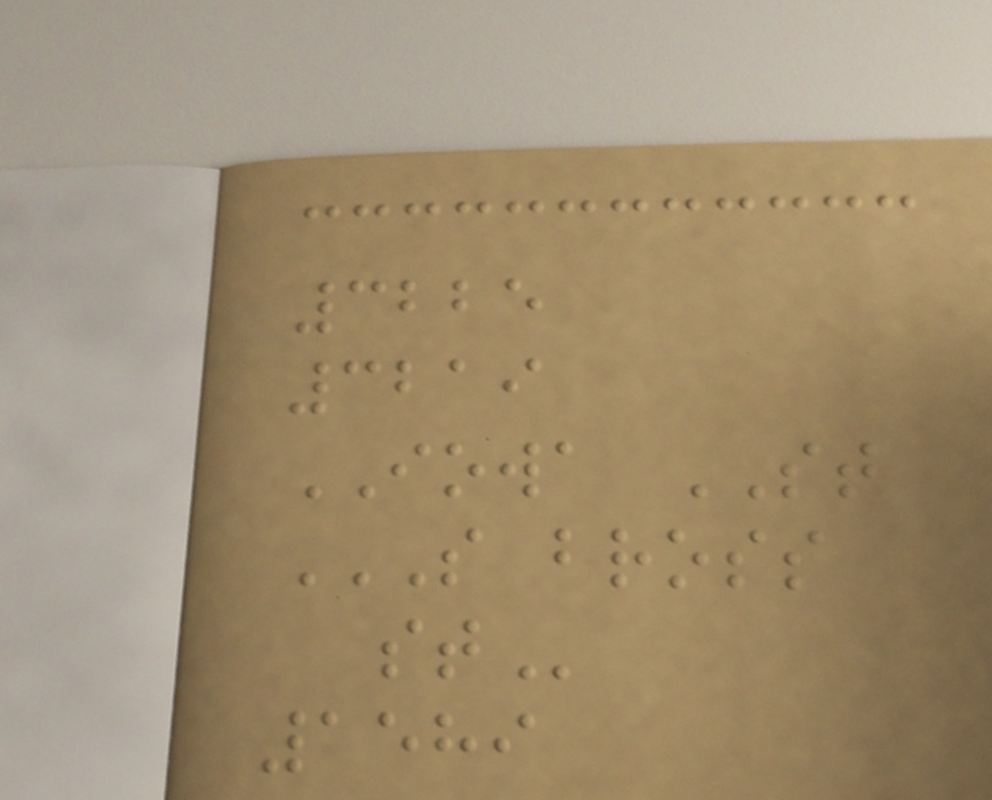3225
3219
IOWA ST
S BROSS
ST
1589
